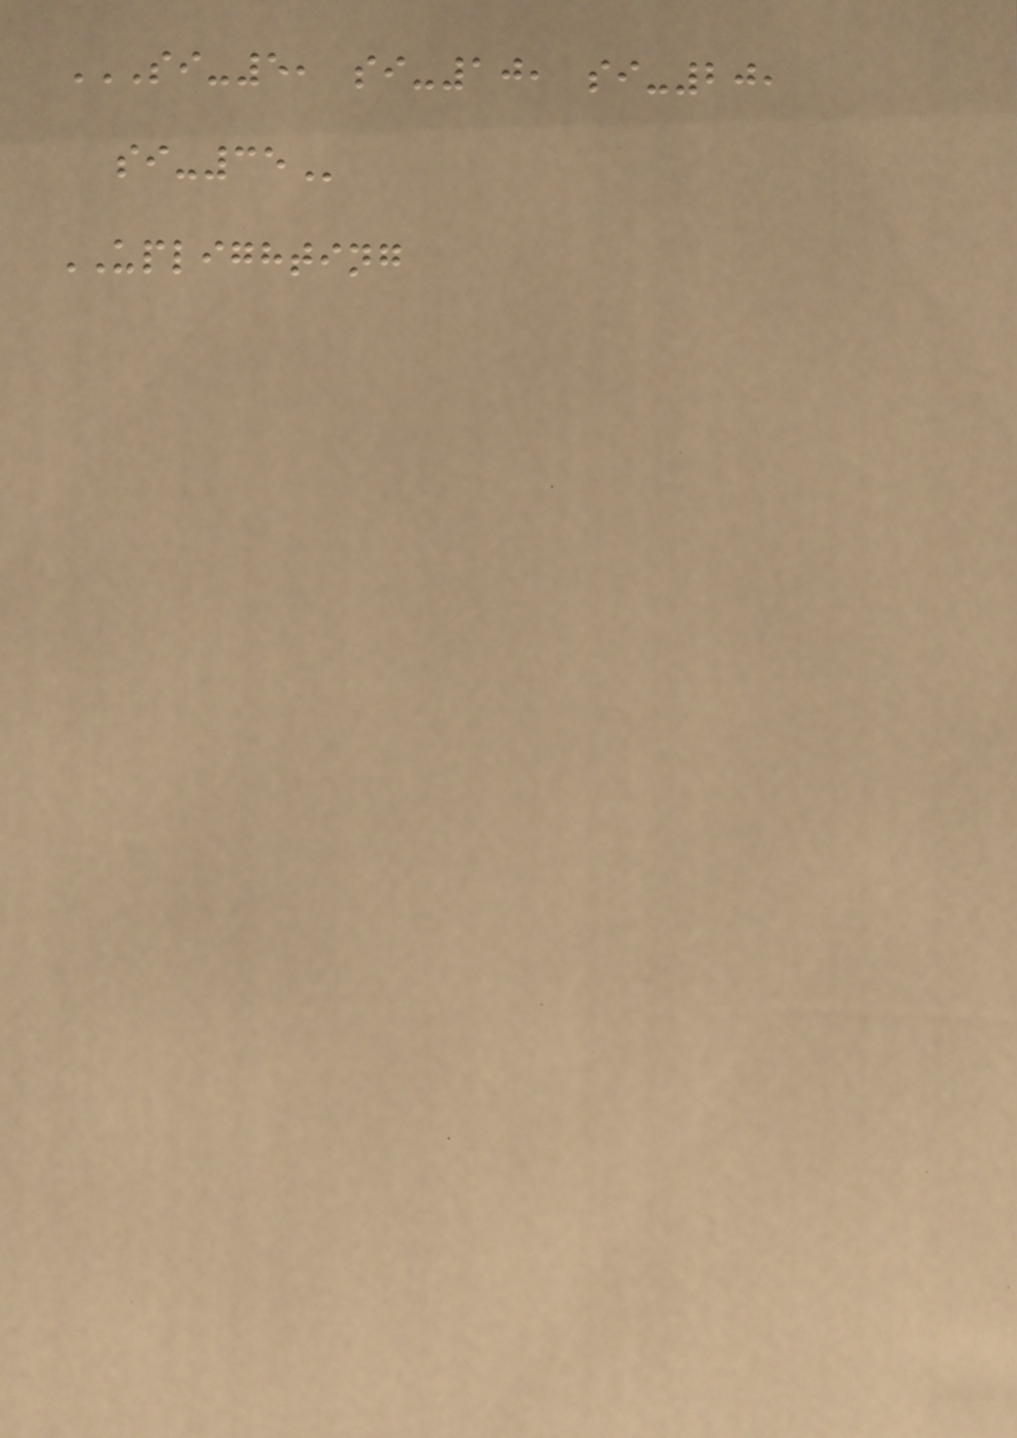SI-5, SI-10, SI-20,
SI-35
UPLIGHTING
